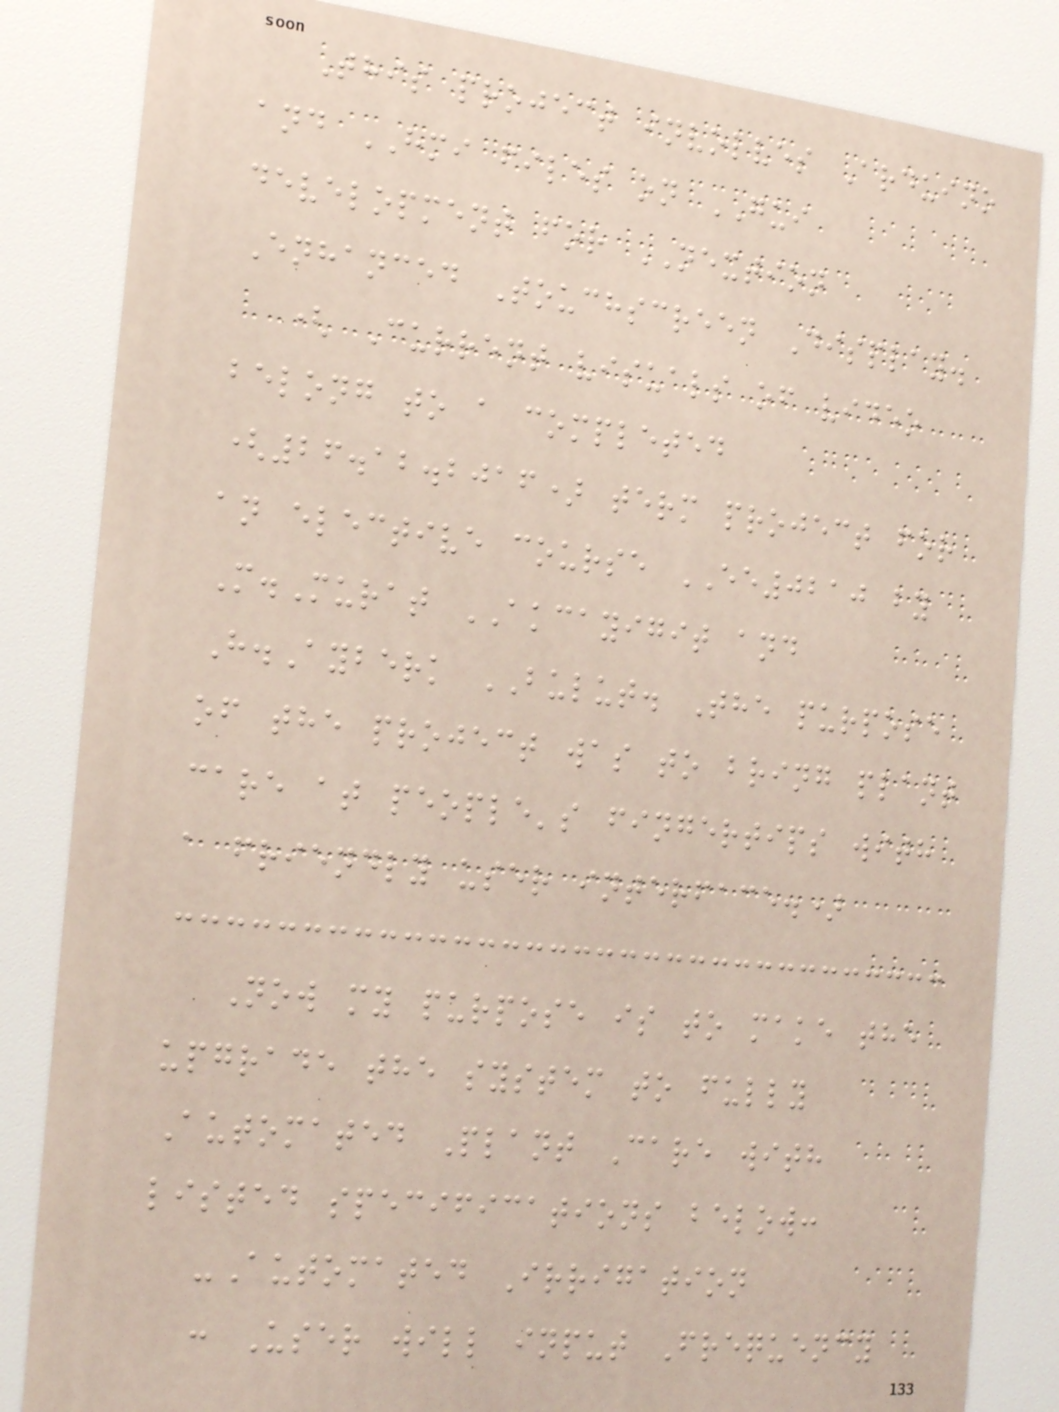This project involves Arduino
and HMI files on GUI
development for NEXTION
Enhanced Touchscreen Display.
( Current visuals of video
belong to a completed
(26.12.2016) term project for
an elective course EE0210 by
M.Murat AKCAYIGIT and
H.Ayberk BULUT. The purpose
of the project was to bring plant
care at people's fingertips with
a friendly user interface.)
Now my purpose is to make the
upgrade the system to fully
Automated Plant Care with
listed specifications below:
-Automated Irrigation
: User will input Frequency
